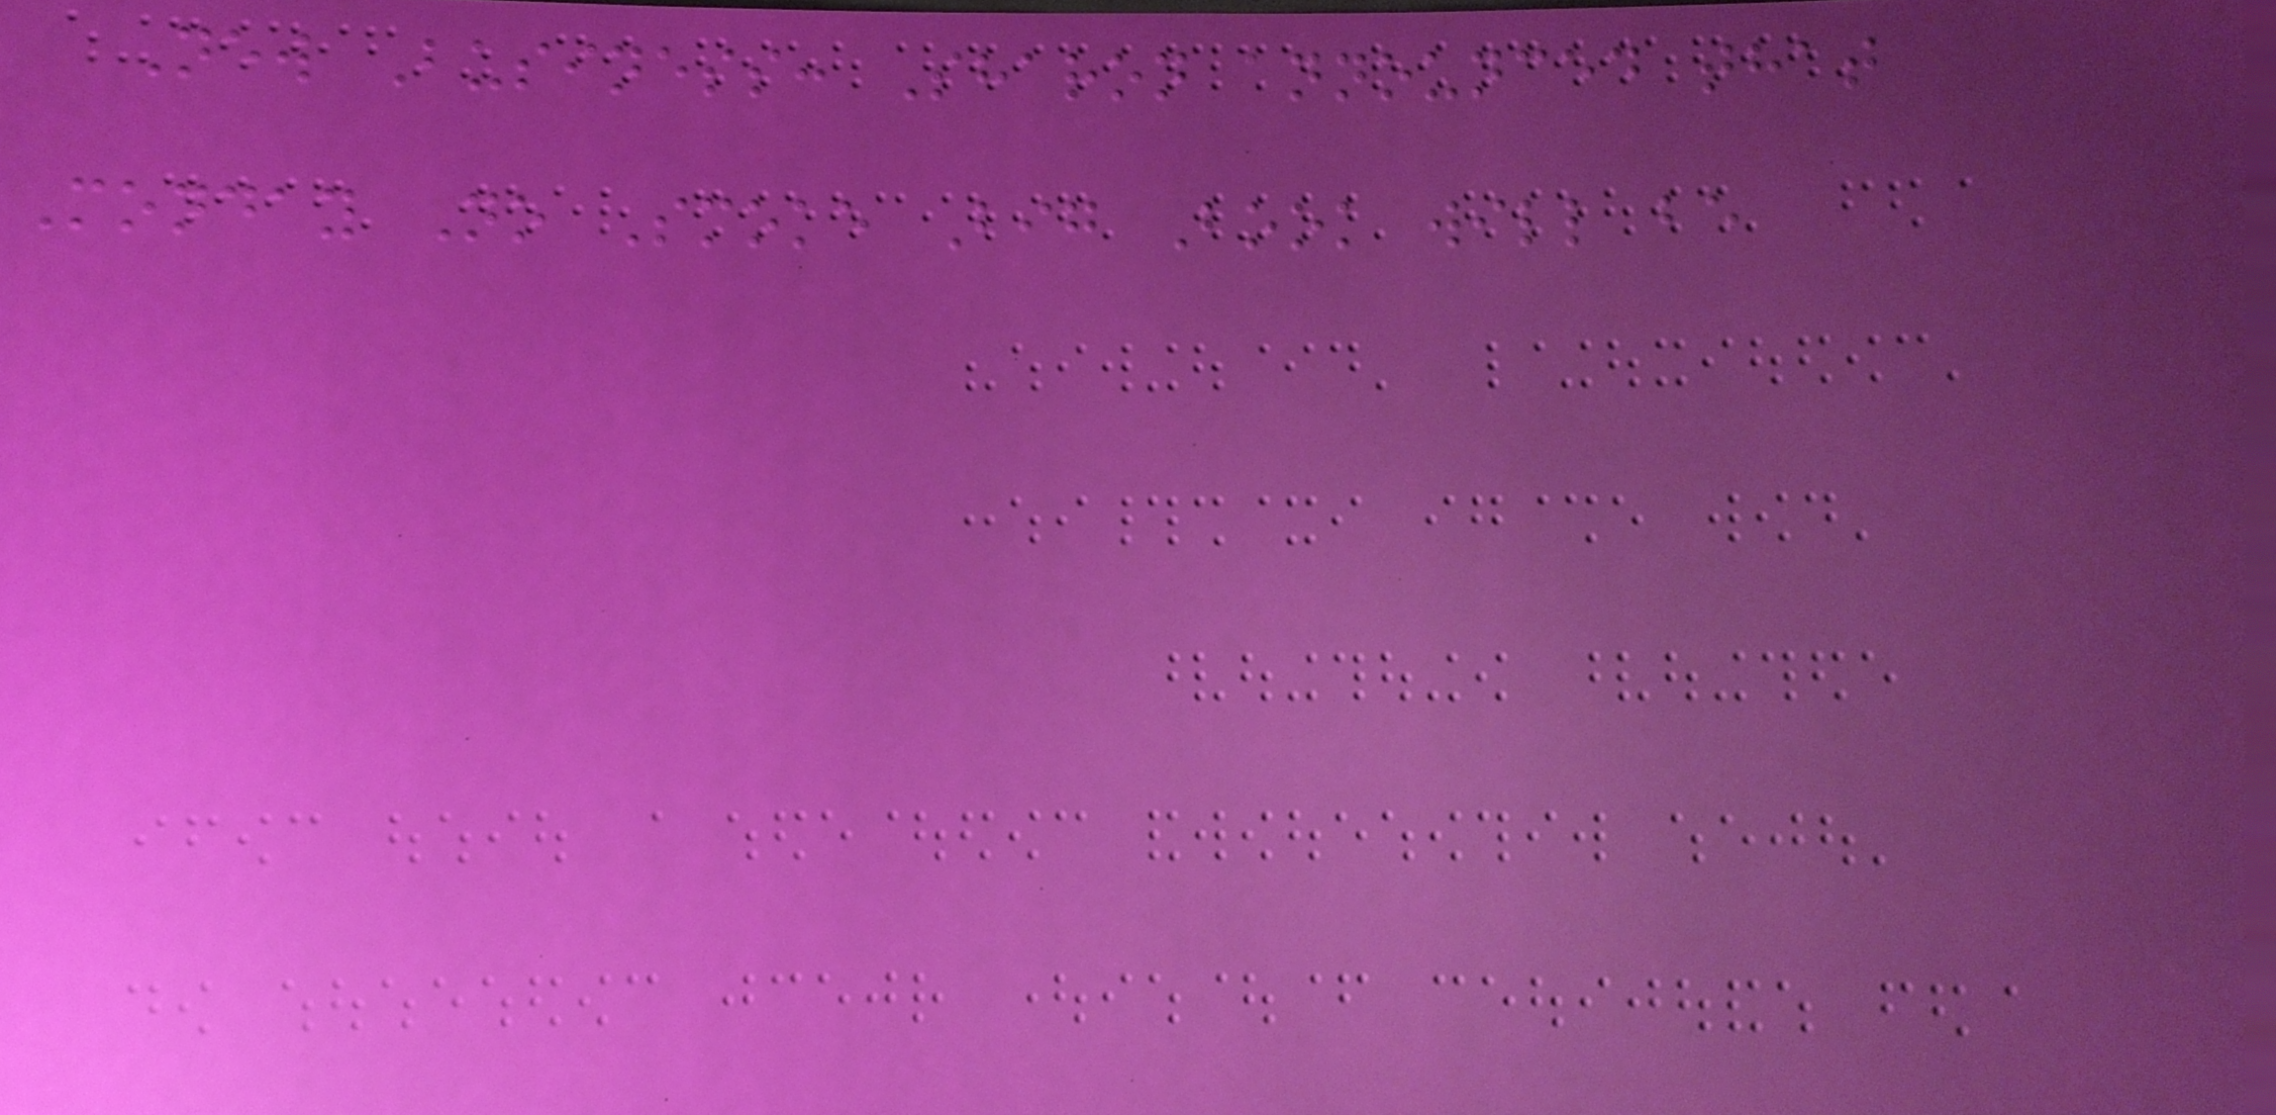New Business: Sharon announced that
Monday No Smoke Big Book will be
